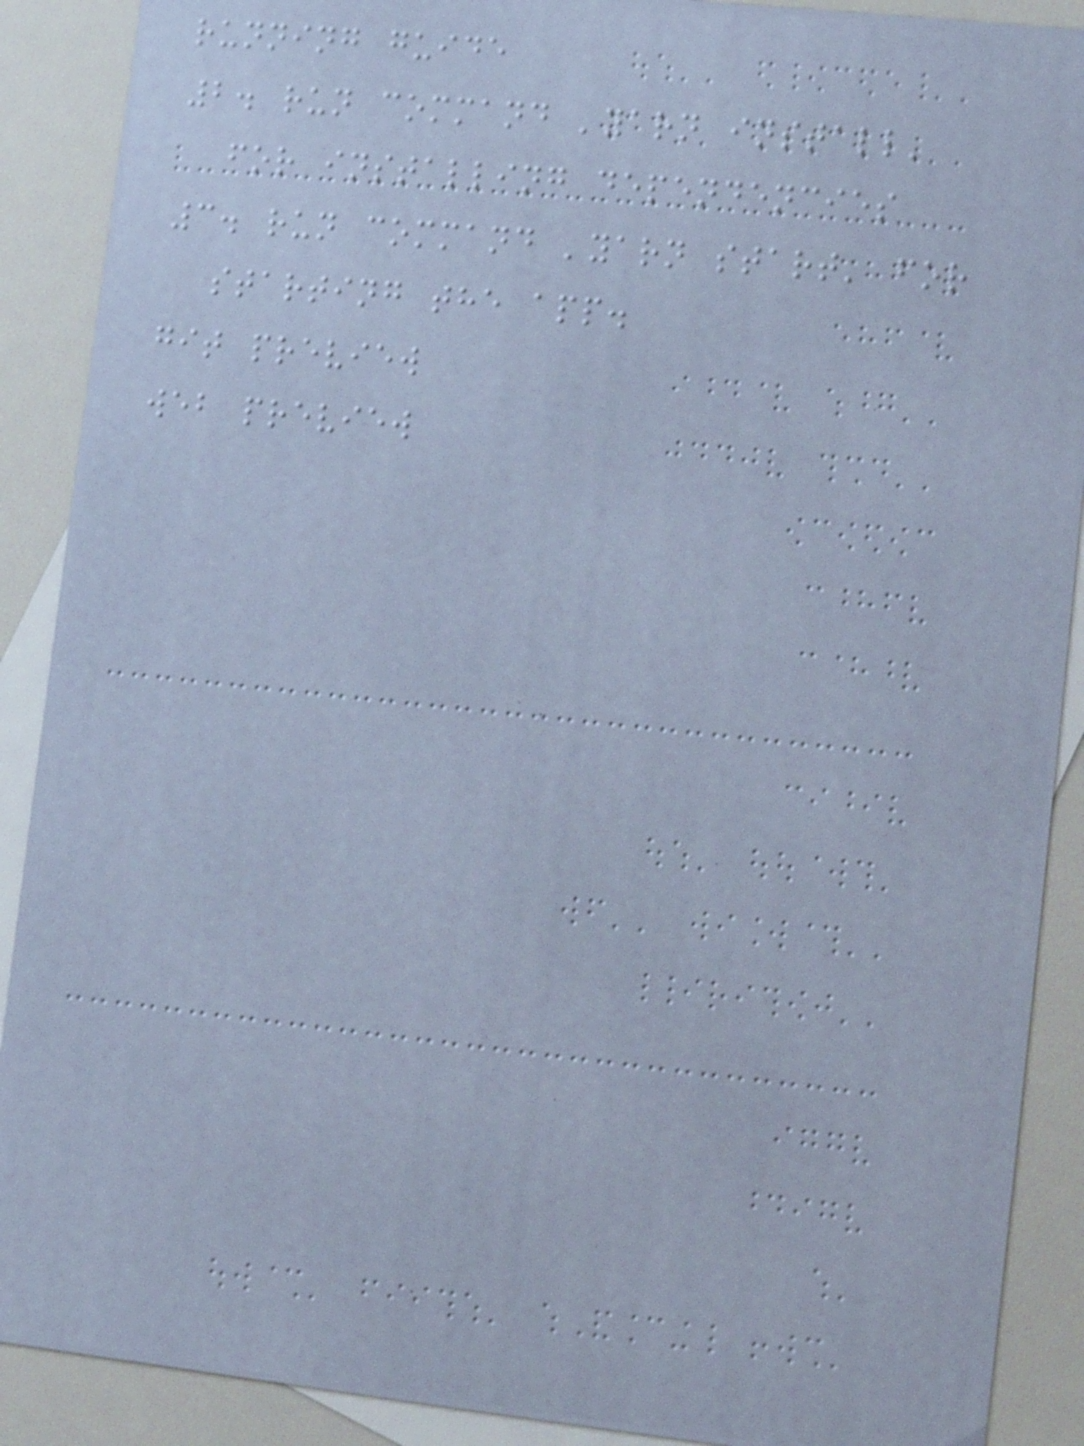running guide
2. run command 'yarn install'
for installing dependencies
3. run command 'yarn start' for
starting the app.
git preview
web preview
